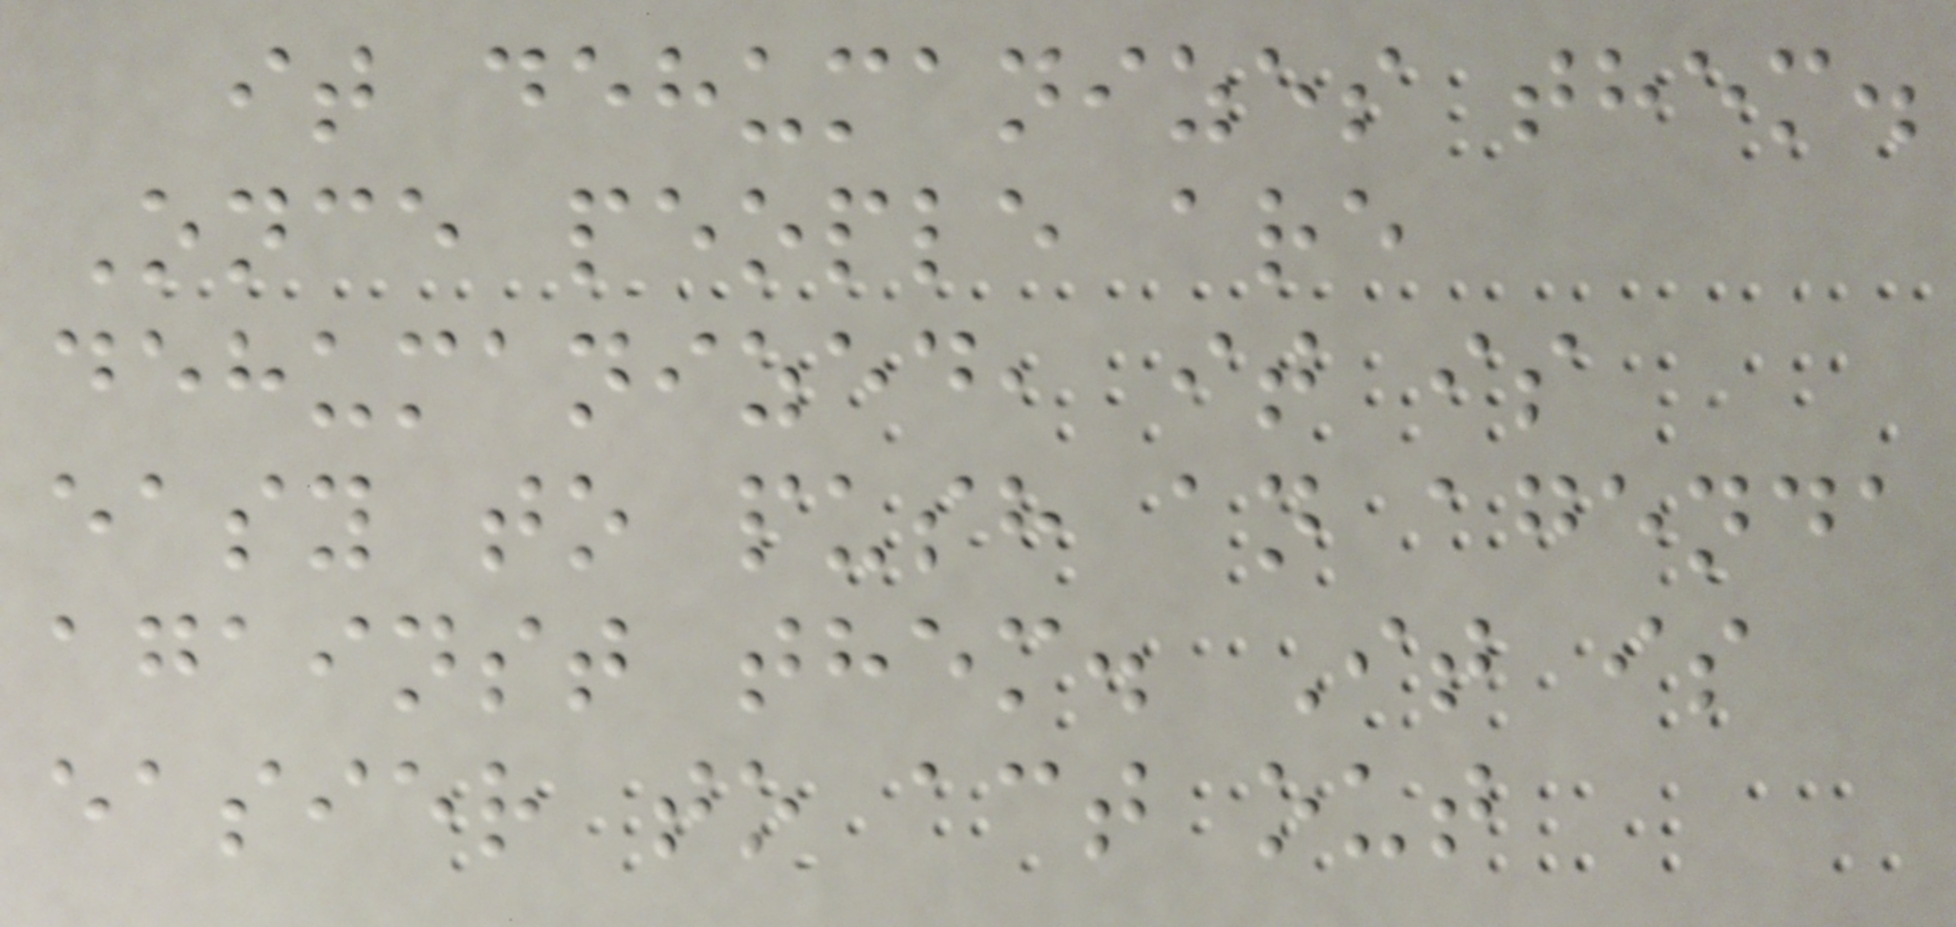it dehumanizes them.
Once people are
dehumanized, it is
easy to push an agenda
against them. It is
easier to act out
